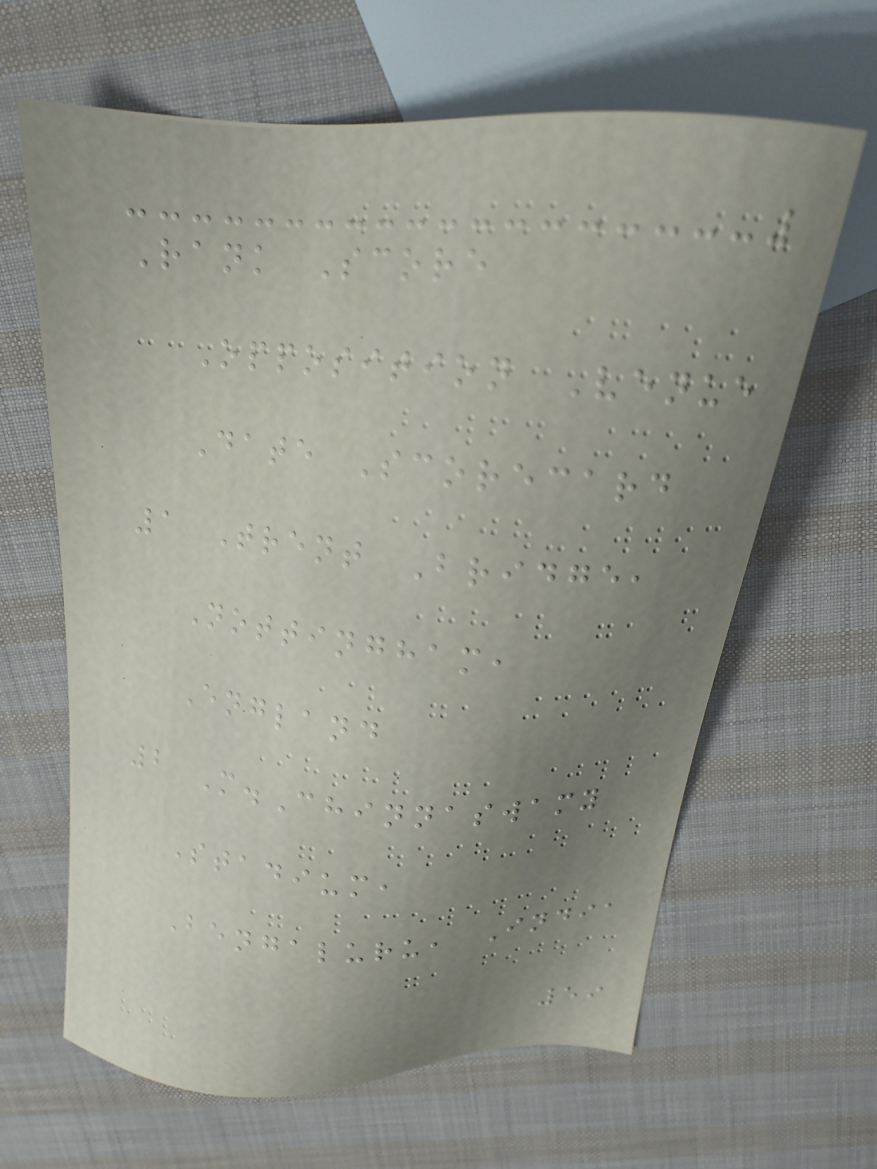Rank Score
Opposition Venue
Date Scorecard
1 Trent Bridge,
Nottingham,
England
2 M.Chinnaswamy
Stadium,
Bengaluru, India
59
